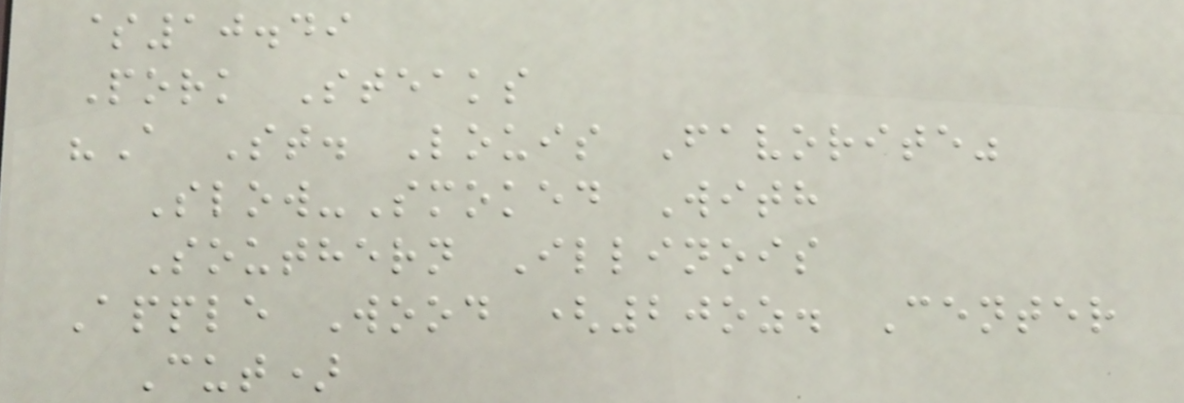$10.49
Pork Steaks
"A St. Louis Favorite"
Slow-Smoked With
Southern Illinois
Apple Wood (20oz. Center
Cut)
